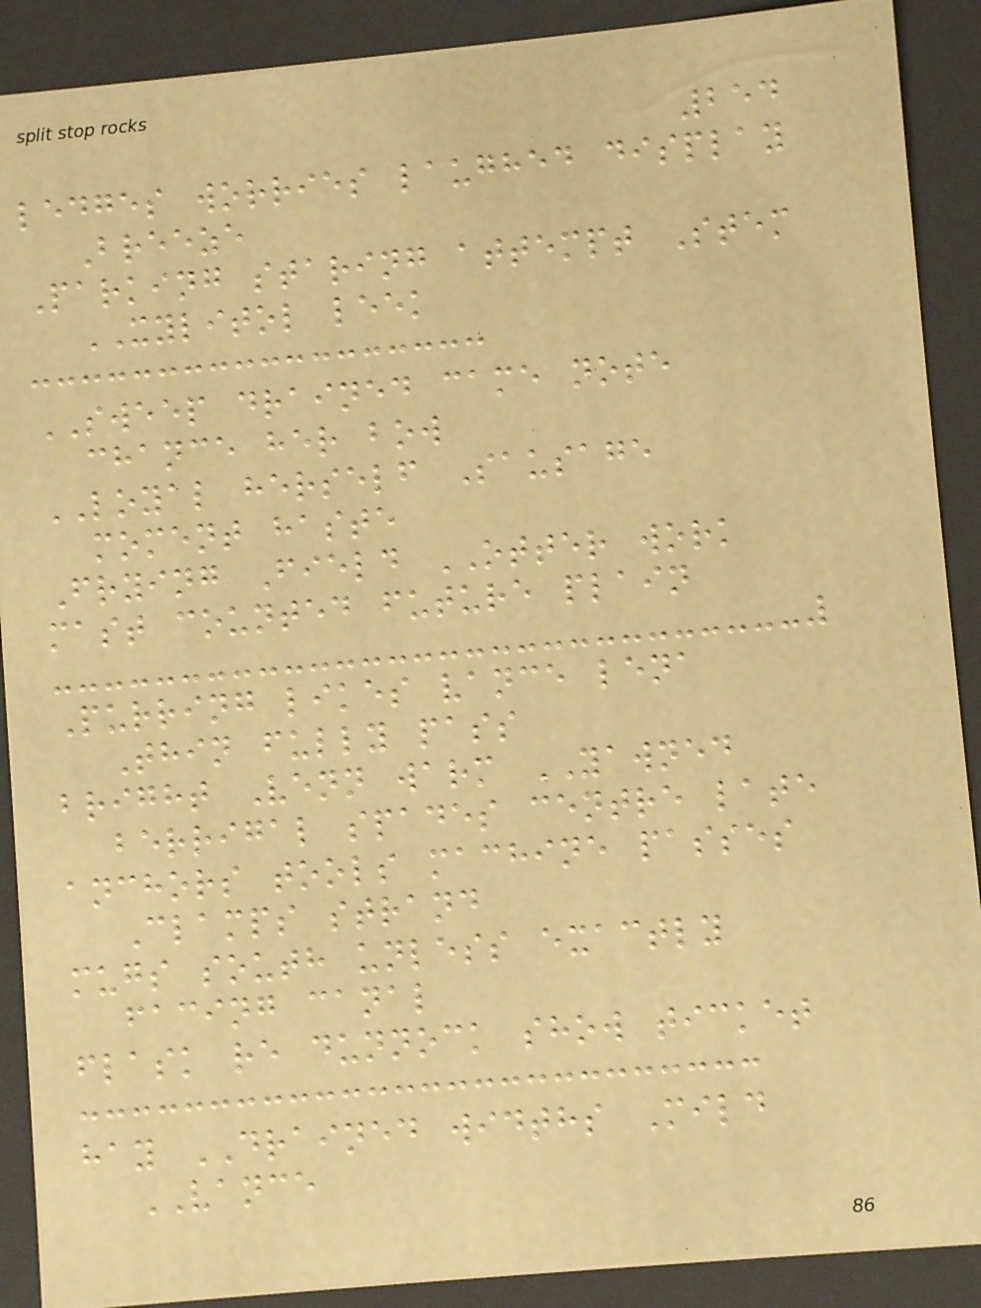254
ledges worries laughed display
Breeze
Parking staring attempt Stem
XYLITOL leek
SWEEP drained came note
chance her bow
LOYAL herself Sausage
moment haste
Frying Field OTTER work
mast counted future plain
Purring likes vance lena
Thin fully pass
bright Venn warm YAWNED
berrigal spades centre late
anchors tools machine passes
Clamps strand
mugs south unless exactly
facing canal
flask re dunnock show ticket
hay DRAINED widths Mild
VANCE
